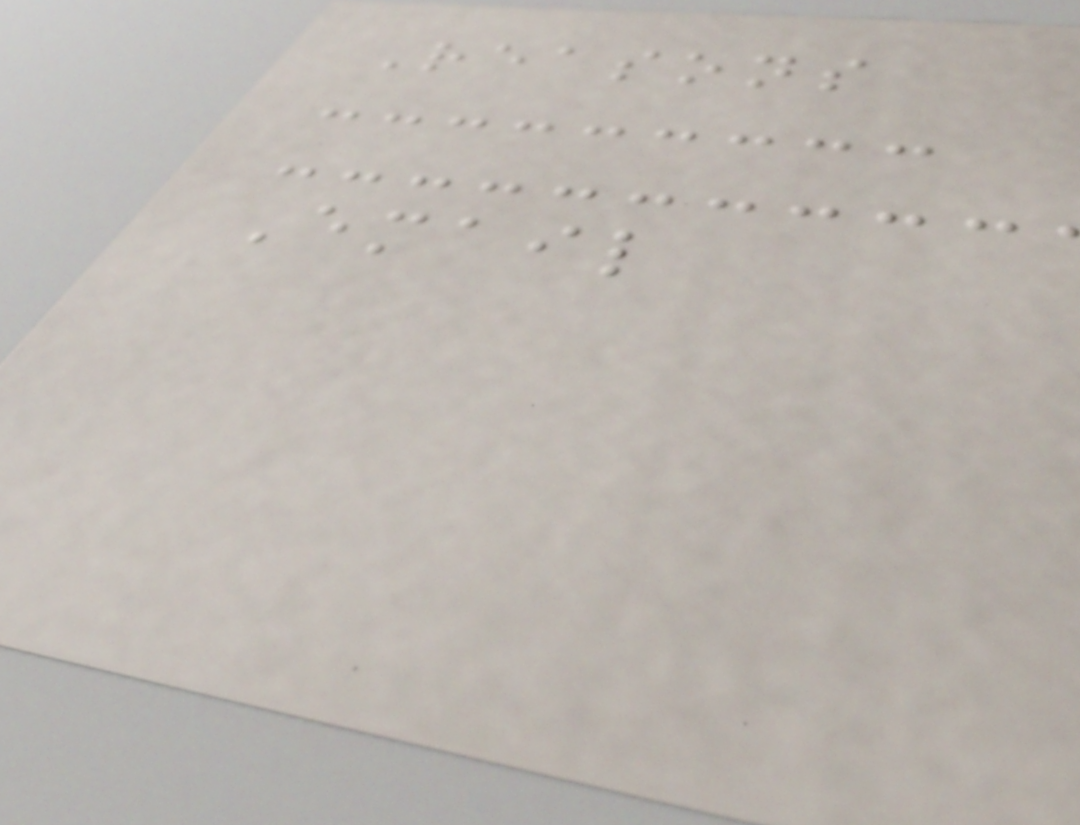Reasons
Email
